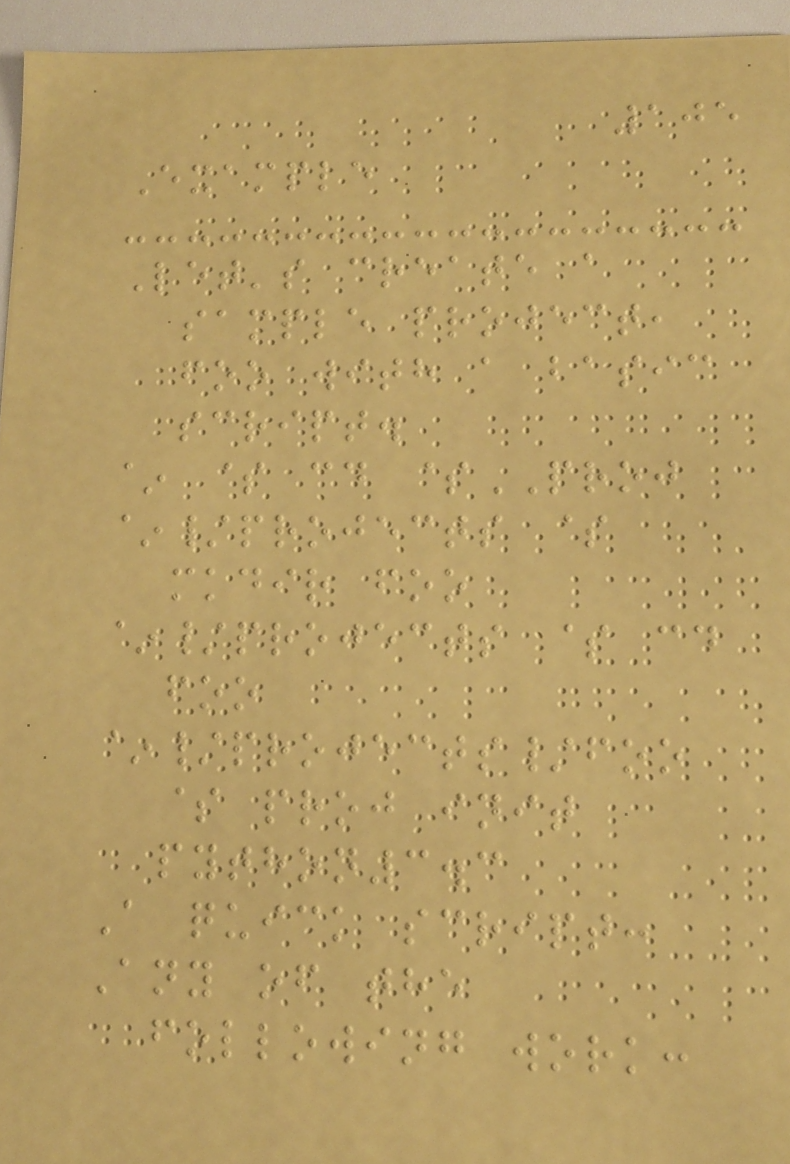105
Example
Let's create a
sample project,
foo with a basic
script.
~ $ cd $PROJ
~/projects $
mkdir foo
~/projects $ cd
foo
~/projects/foo
$ proj init
python3.3
A quick script:
Any of the
following work:
